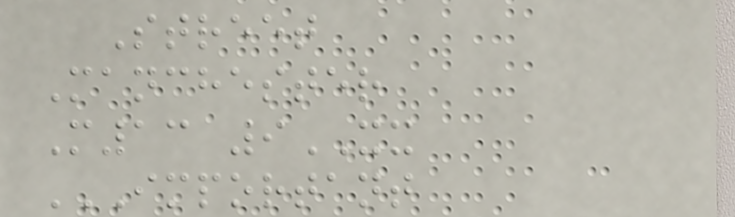Street
Manchester
M13 9XX
IMPORTANT
